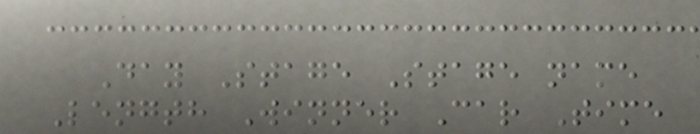Day Stage Stage name
Length Winner Car Time
